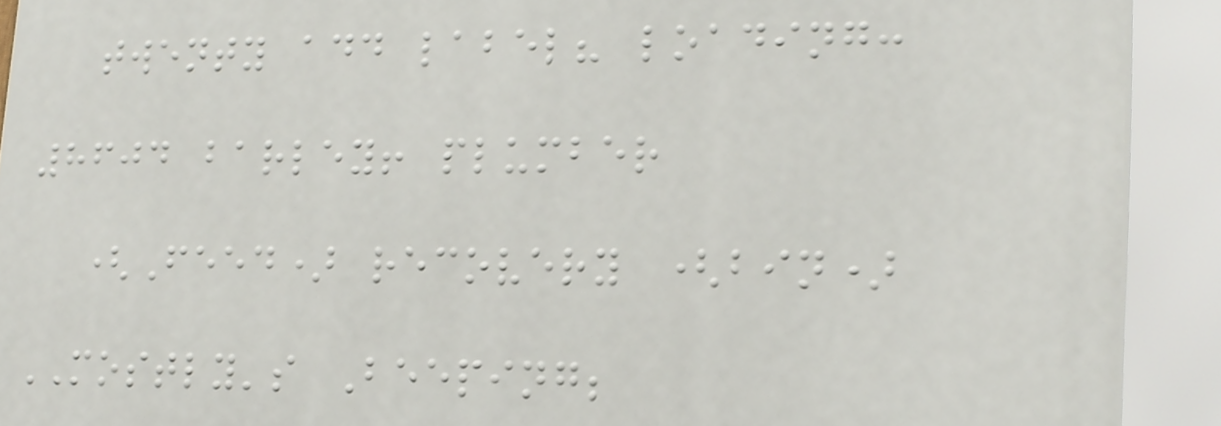twenty add label? loading:
8604 barley! plumber
(Feed) recovery (bin)
MOSTLY's Beeping;
